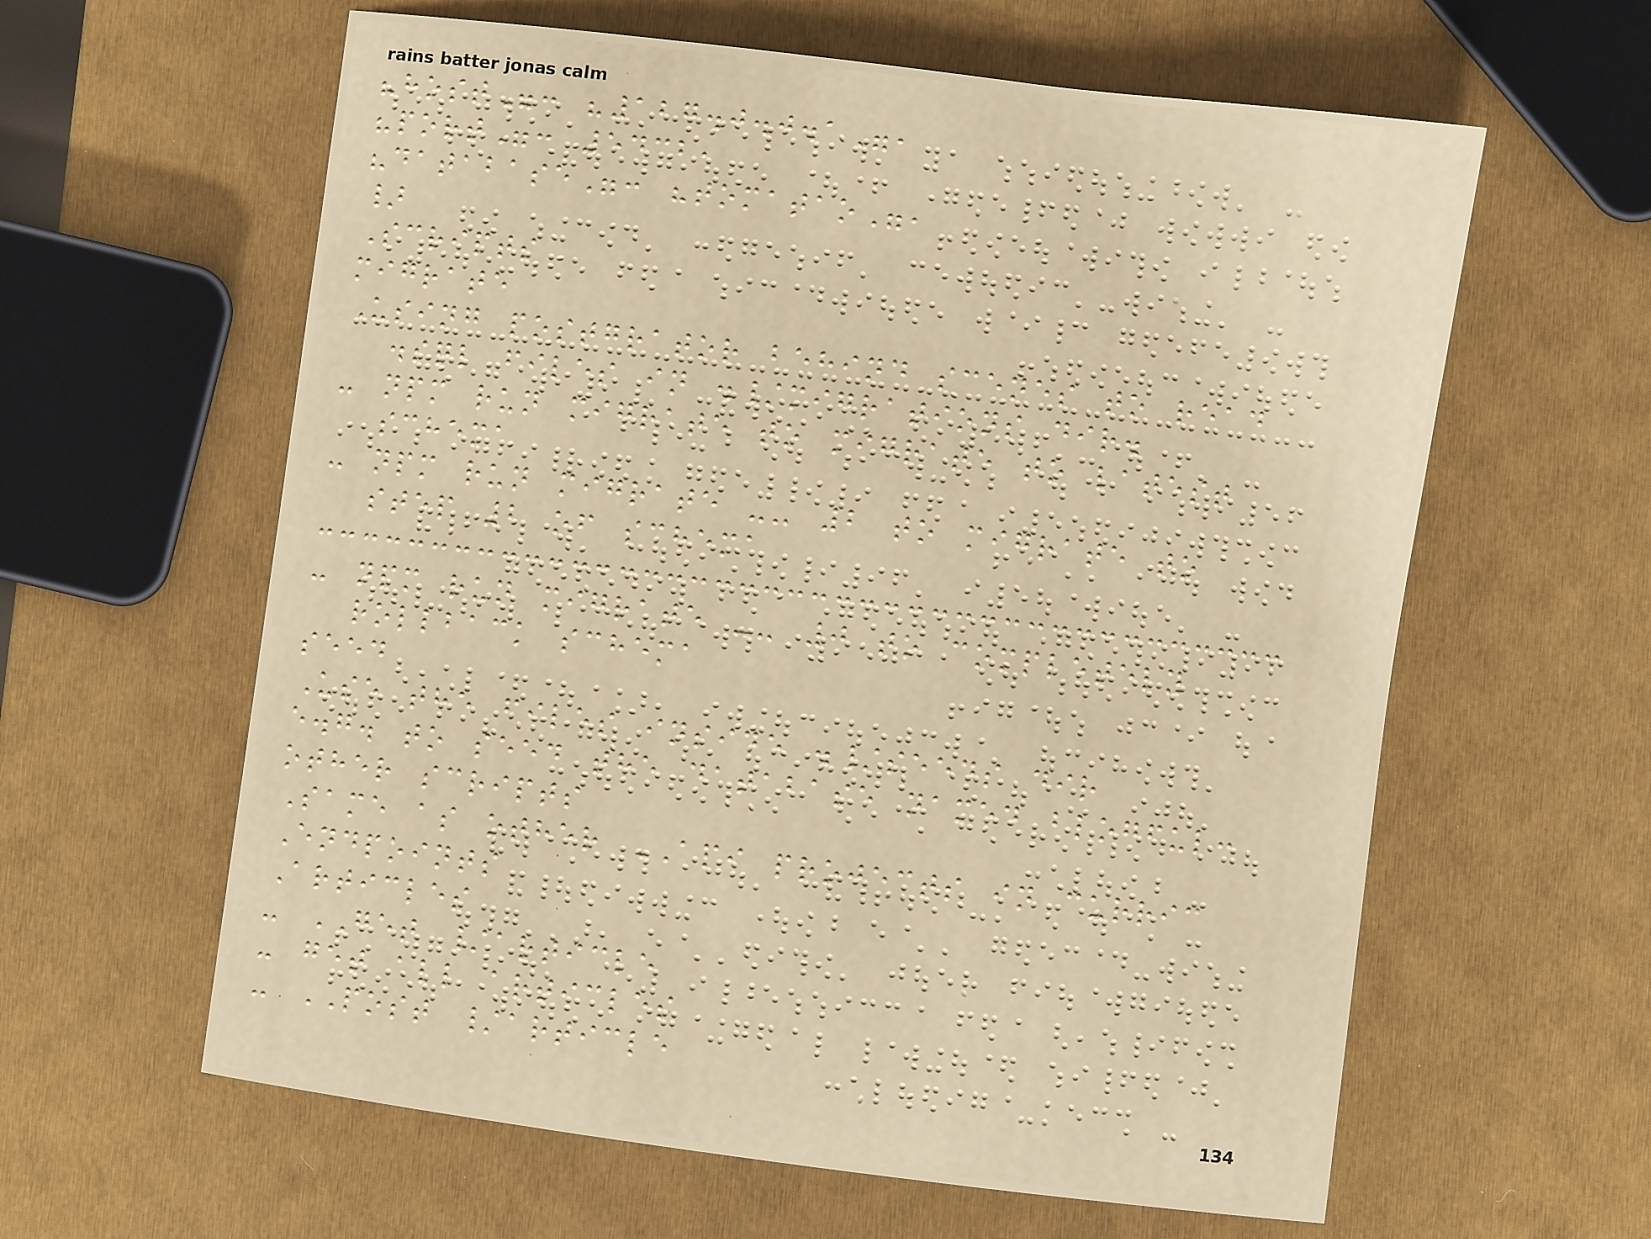"host": "127.0.0.1",
"port": 5432,
"database": "tomatao",
}
Scripts
migrate
Using postgrator behind scenes to read
.sql files in ./migrations dir.
- npm run migrate to migrate to latest
schema
- npm run migrate -- 2 to migrate to
step 2 of schema
- npm run migrate -- 0 to completely
rollback schema
seed
Use the files inside ./seeds dir
e.g. to seed the database named blogful:
other scripts
Same as other API projects in curric
Endpoints
Articles
- GET /article
- get all articles
- POST /article
